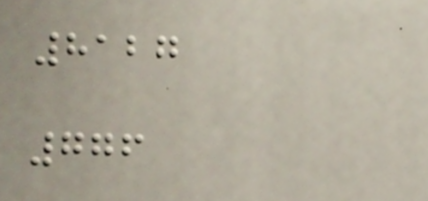8127
776
